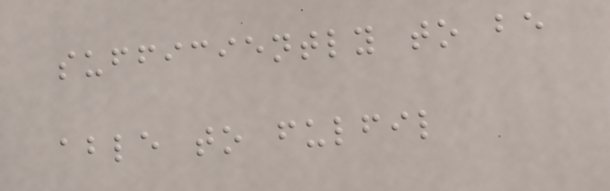sufficiently to be
able to fulfil
